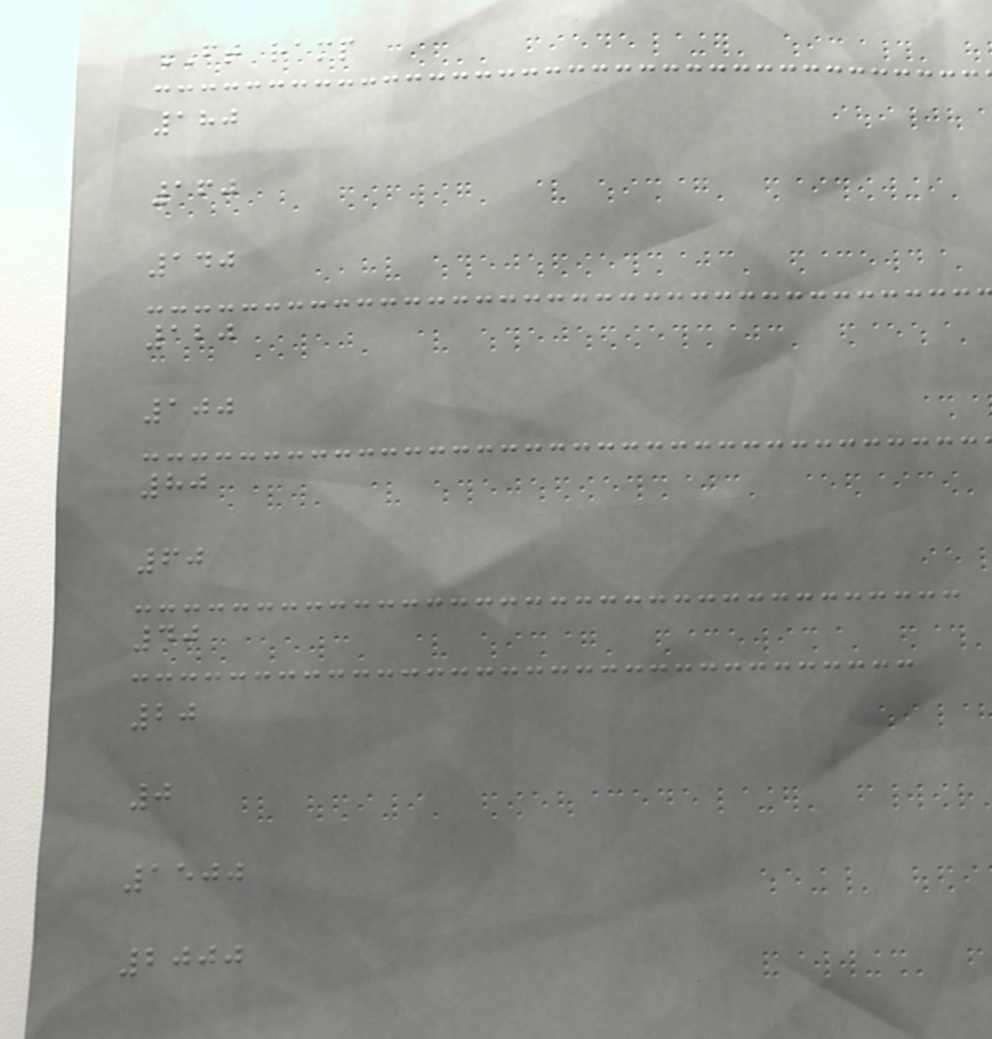FT ramp
180
160
140
120
100
80
60
40
20
0
1500
2000
